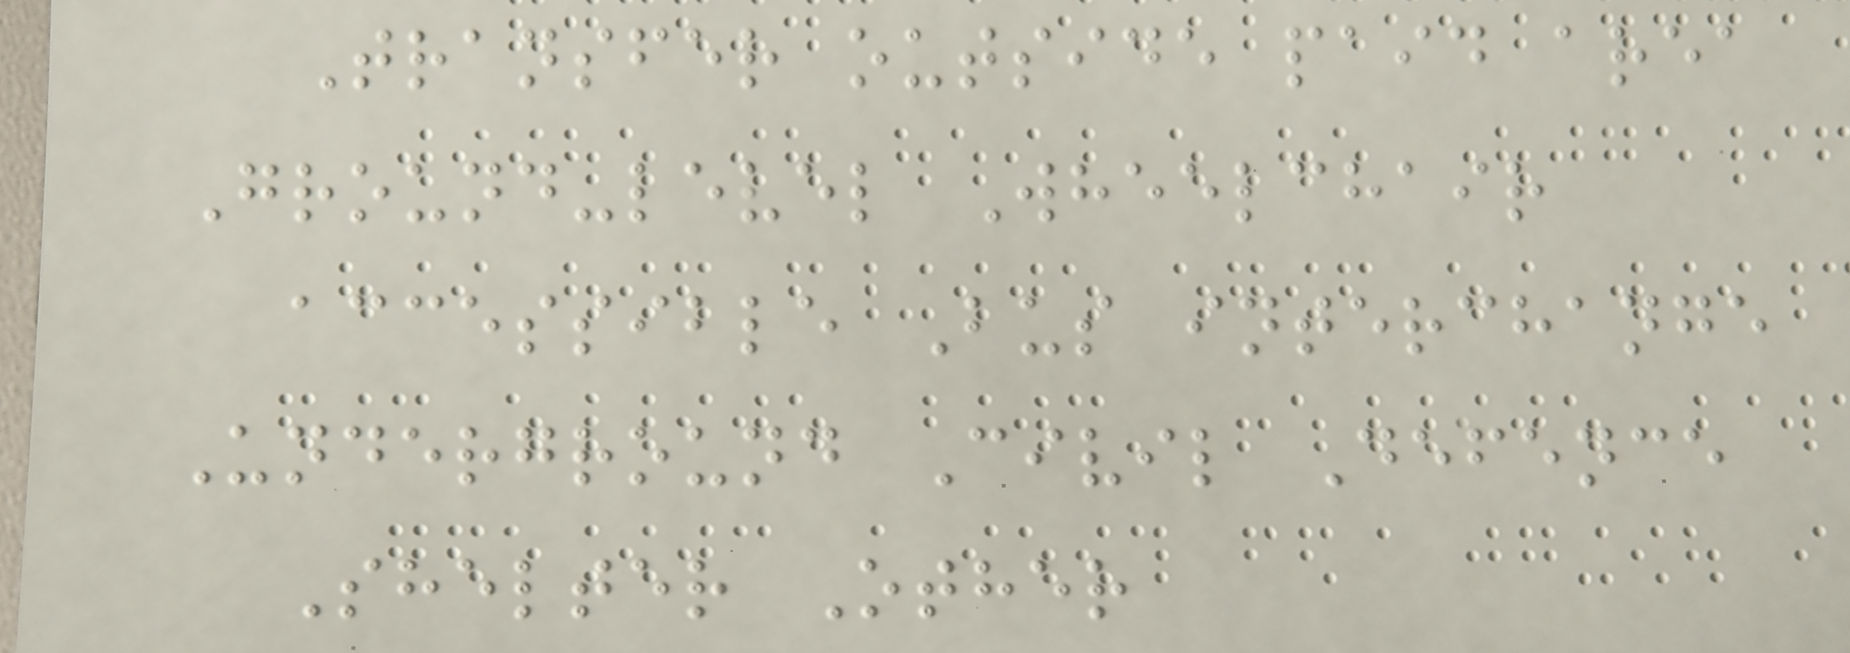Transfer outside paid area
Ground-level Wheelchair
accessible Bus interchange
Underground Civil Defence
Shelter Other
